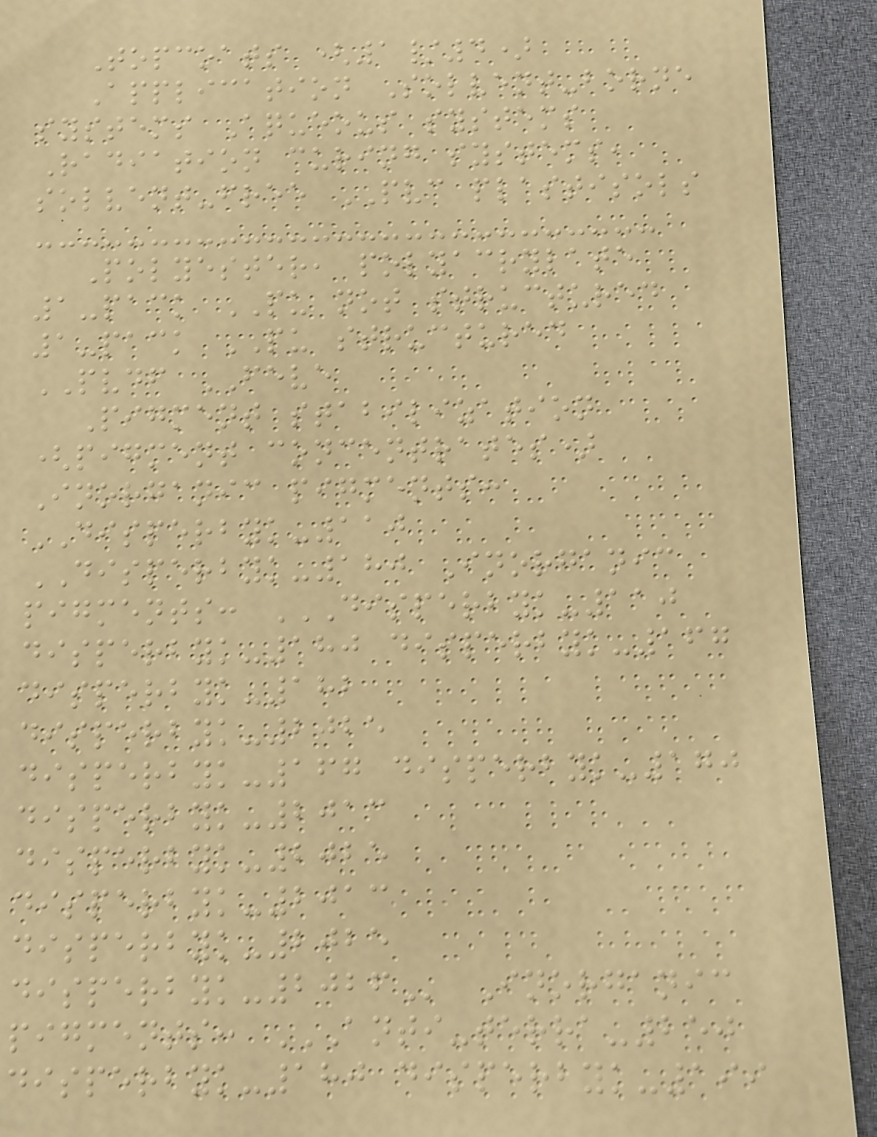Topcoats (1/4)
Application Solvent-borne
systems Aqueous systems
Radiation curing systems,
solvent-free PVC plastisols
Polyester, polyacrylate
1-pack PU not structured
1-pack PU structured
PVDF FEVE
Pigment stabilization
(pigment concentrates)
Inorganic pigments:
DISPERBYK-110
DISPERBYK-180 Inorganic
pigments: DISPERBYK-110
DISPERBYK-180 DISPERBYK-167
DISPERBYK-182
DISPERBYK-2025
DISPERBYK-167 DISPERBYK-170
DISPERBYK-2013
DISPERBYK-2025
DISPERBYK-2013
DISPERBYK-2025
DISPERBYK-2026 Inorganic
pigments: ANTI-TERRA-250
DISPERBYK-180 DISPERBYK-199
